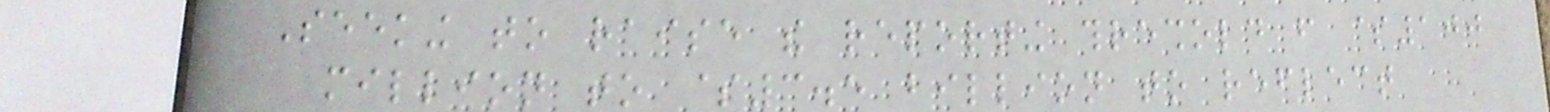Seeking to raise the reporting threshold from $100
million to $3.5 billion to reflect
